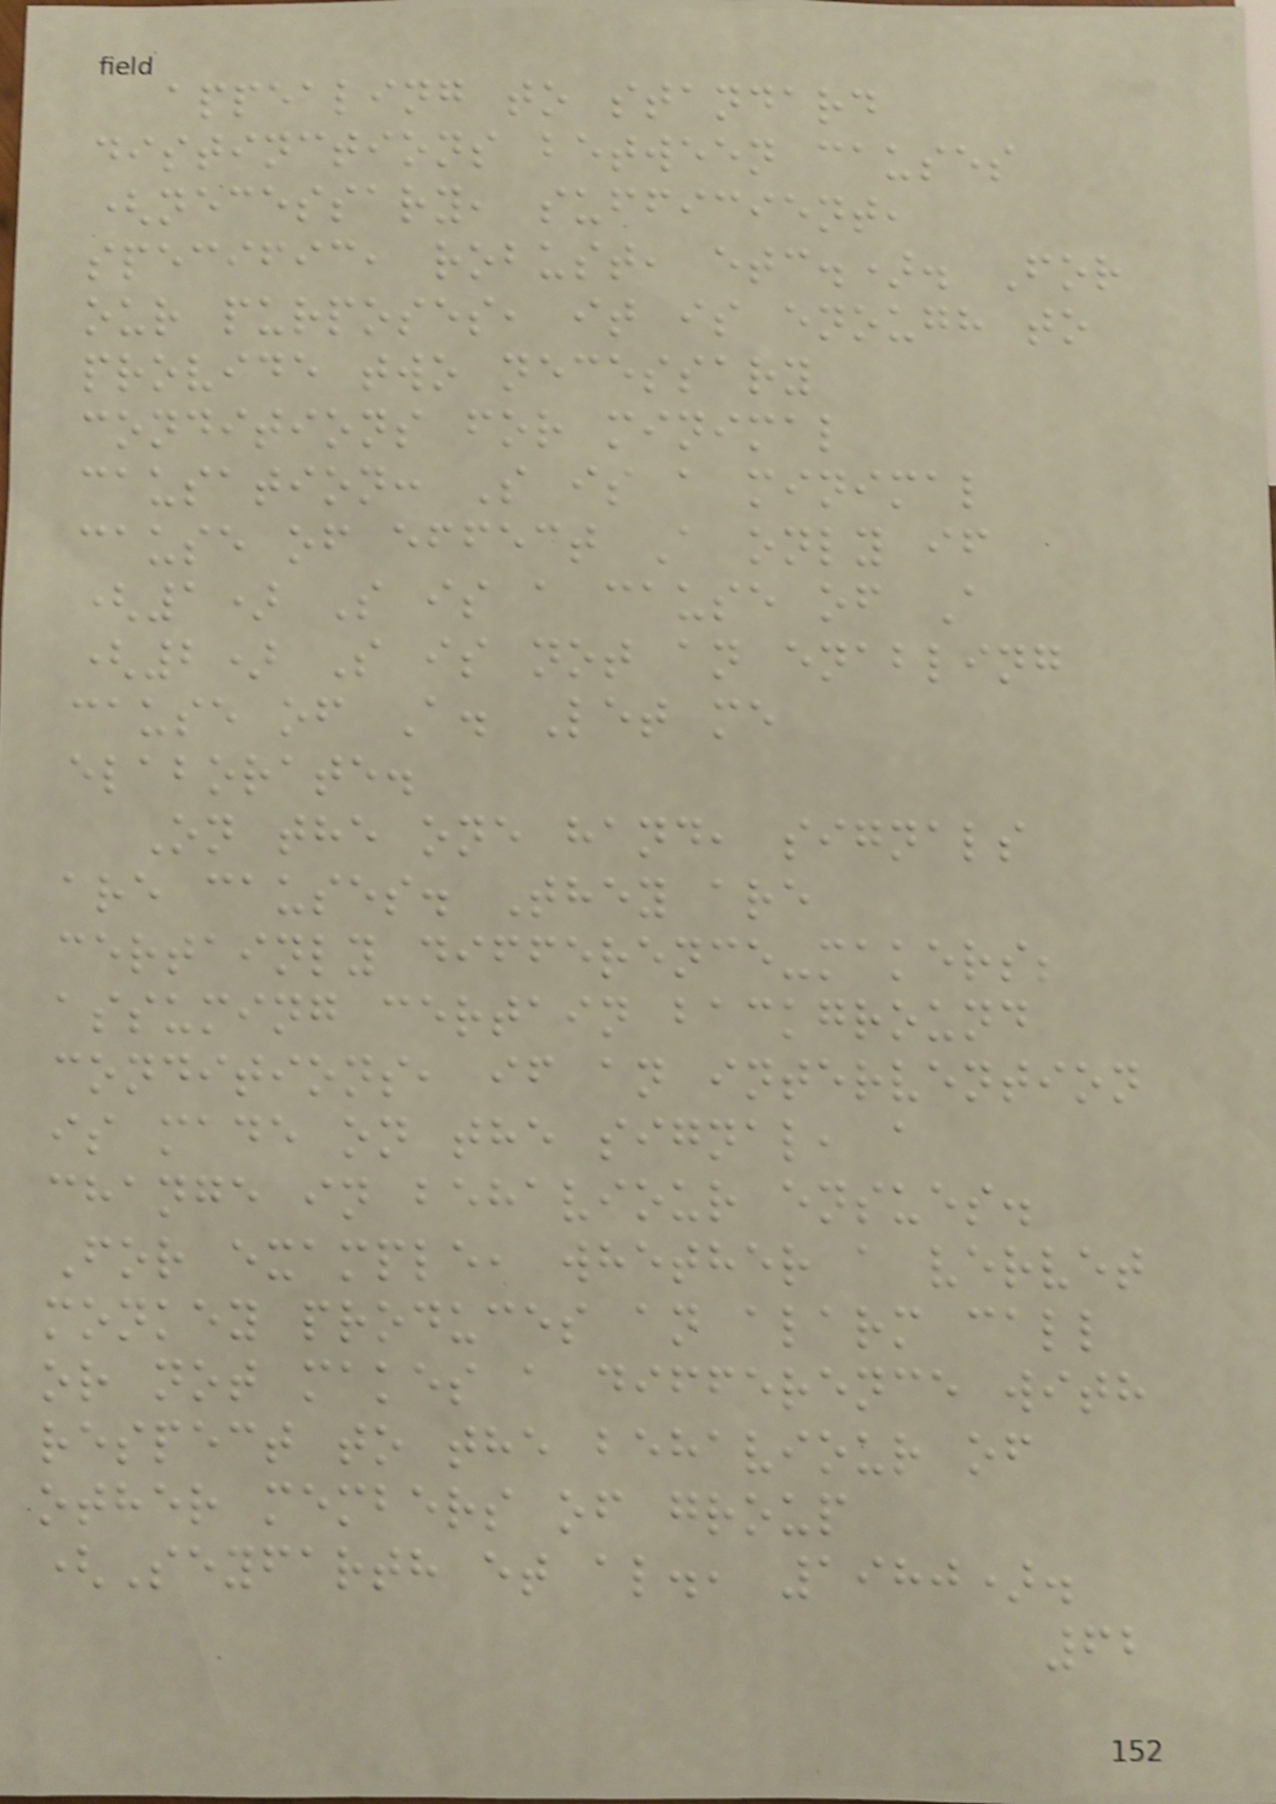appealing to standard
distinctions between causes
(necessary, sufficient,
specific, robust, etc.). For
our purposes, it is enough to
provide two necessary
conditions for minimal
causation: S is a minimal
cause of effect A only if
(1) S is a cause of A
(2) S is not an enabling
cause of A. Let me
elaborate.
On the one hand, signals
are causes. They are
certainly difference-makers;
assuming certain background
conditions, if an intervention
is made on the signal, a
change in behaviour ensues.
For example, whether a vervet
monkey produces an alarm call
or not makes a difference with
respect to the behaviour of
other members of group
(Seyfarth et al., 1980).
62
